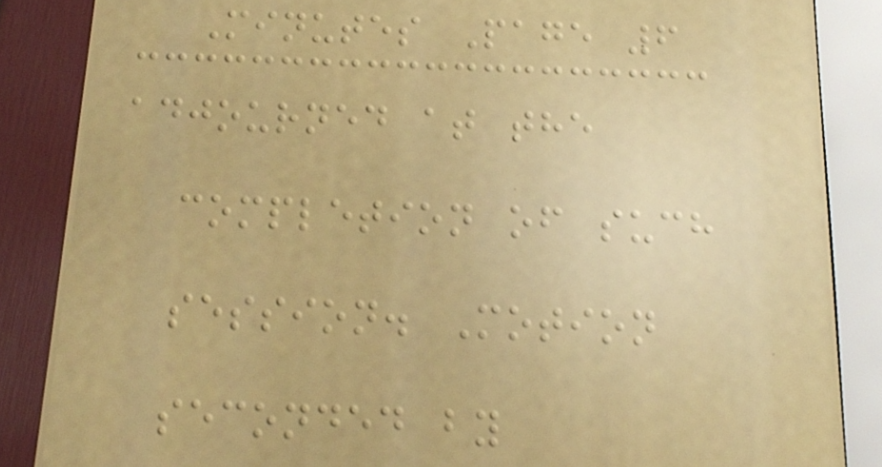Minutes Page 6
adjourned at the
completion of such
session. Motion
seconded by
